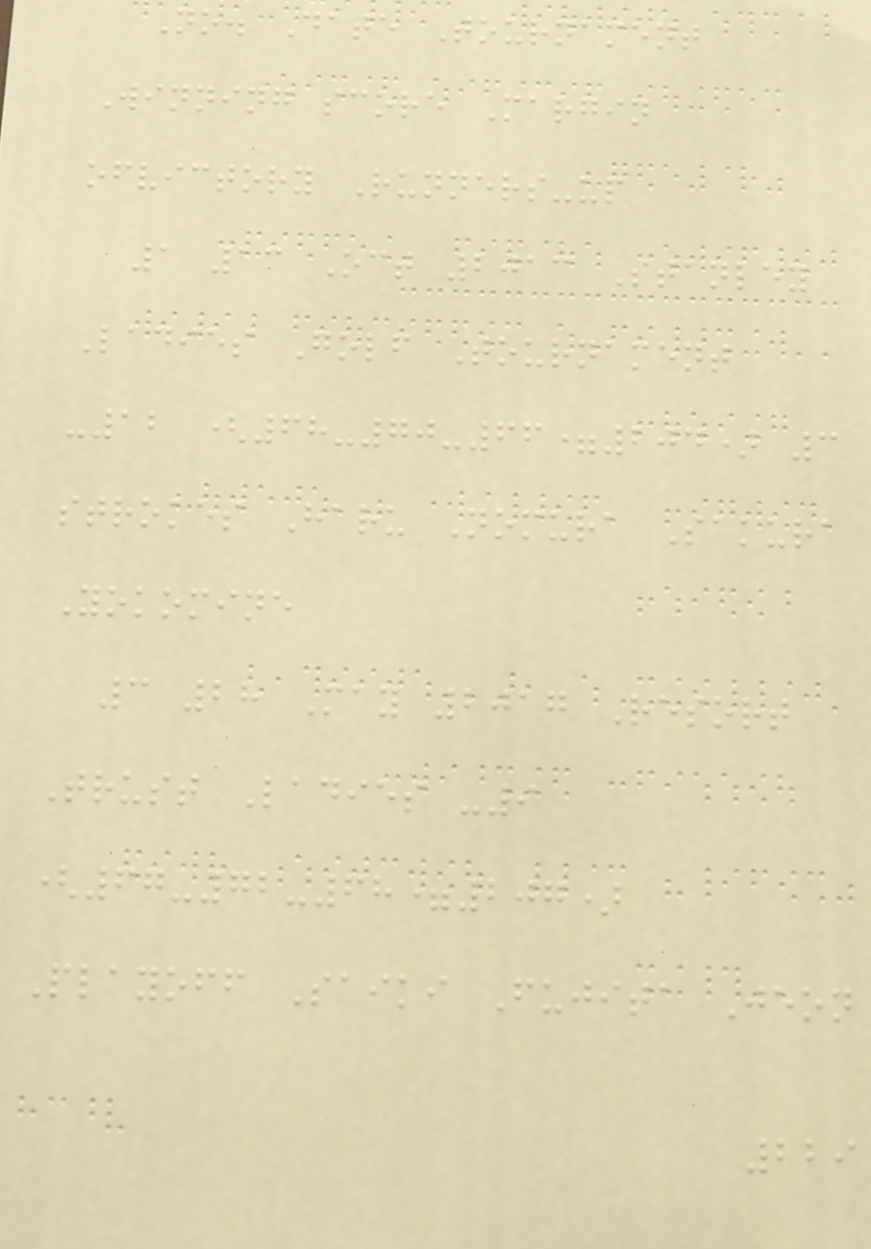No. Date Tournament
Winning score Margin
ofvictory Runners-up
1 13 Oct 2013 Stanley
Ladies Golf Tournament
-12 (68-70-66=204) 3
strokes Haru Nomura Sakura
Yokomine
3 28 May 2017 Resort
Trust Ladies -9
(67-72-68=207)
Playoff Saiki Fujita Jeon
229
